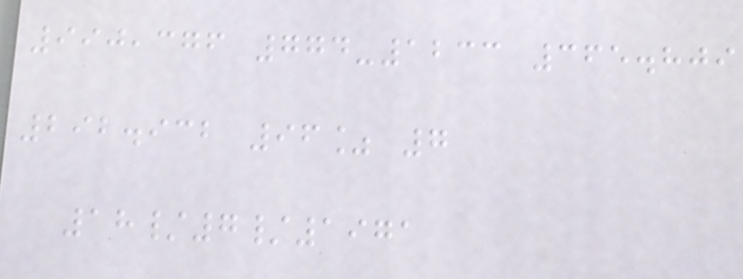990,376 774-1233 365.809
292.932 96% 7
18/7/1971
